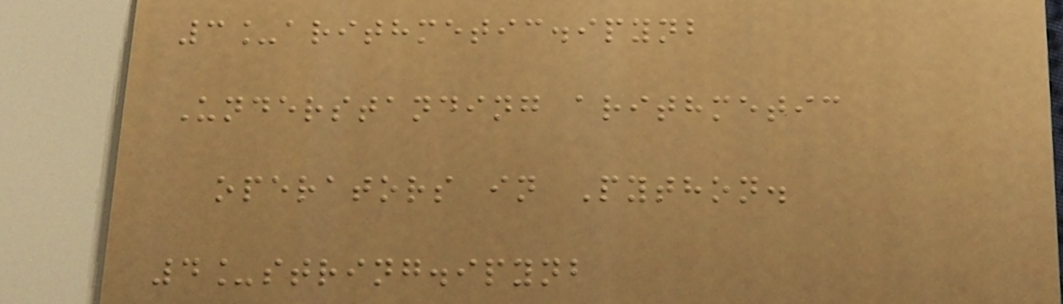3_arithmetic.ipynb
Understanding arithmetic
operators in Python.
4_string.ipynb
